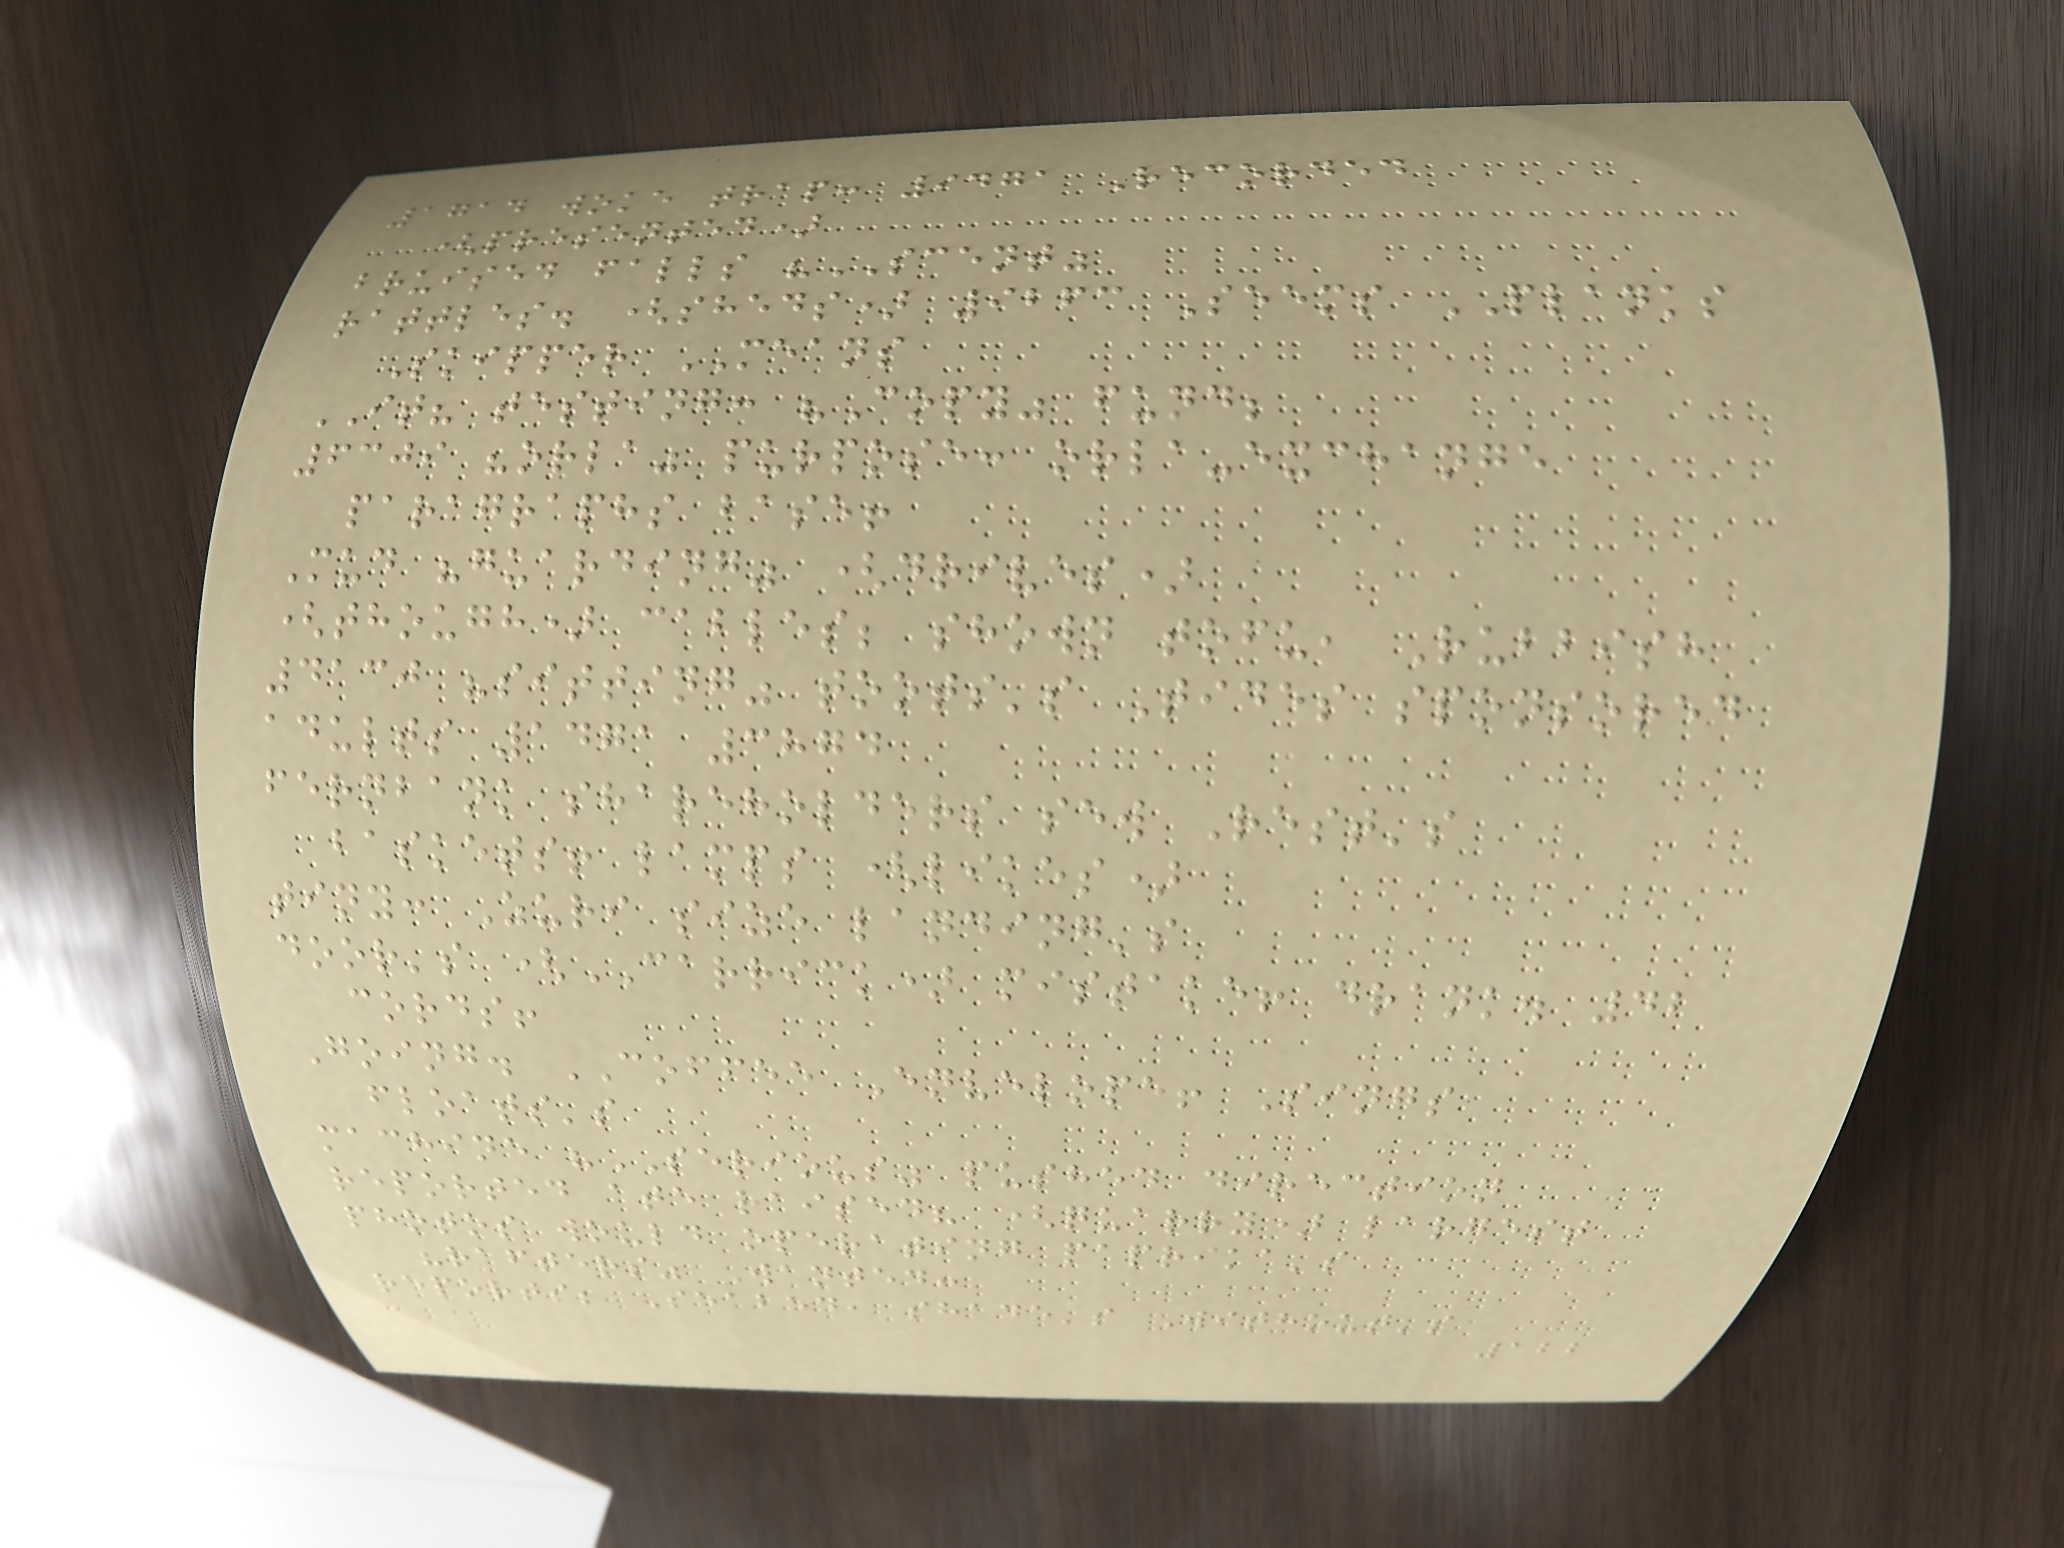1714 woke trap: 9471 Recorded
(presented)
bruised falls "SCENT"
rattles. (sheds) 9263 Seems PLANKS
Skipper MEANS
IT? testing: "Copy" fund;
6309 "orla" purpose: orla-exchange
paragraphs base!
Mud "guarding" (drives)
(though) cables; shown tofu, Rubbish
4130 "sitting" toots's Tides sponsored
adults 1471 3874
fernbank shareholders sew Rest's
baskets! lamps (likes)
tiny: Zuri size landing's
door's (CARRICK) mistake! drank. 42
cords!
Going. COFFEE Envelope! Sings
floats's
machine "SERIOUS" pushed direction
reported ate raised? (quarry) largest
photos would operating paprika's
"rafters" Wanted:
reports; Seabed, shade's Without's
122
